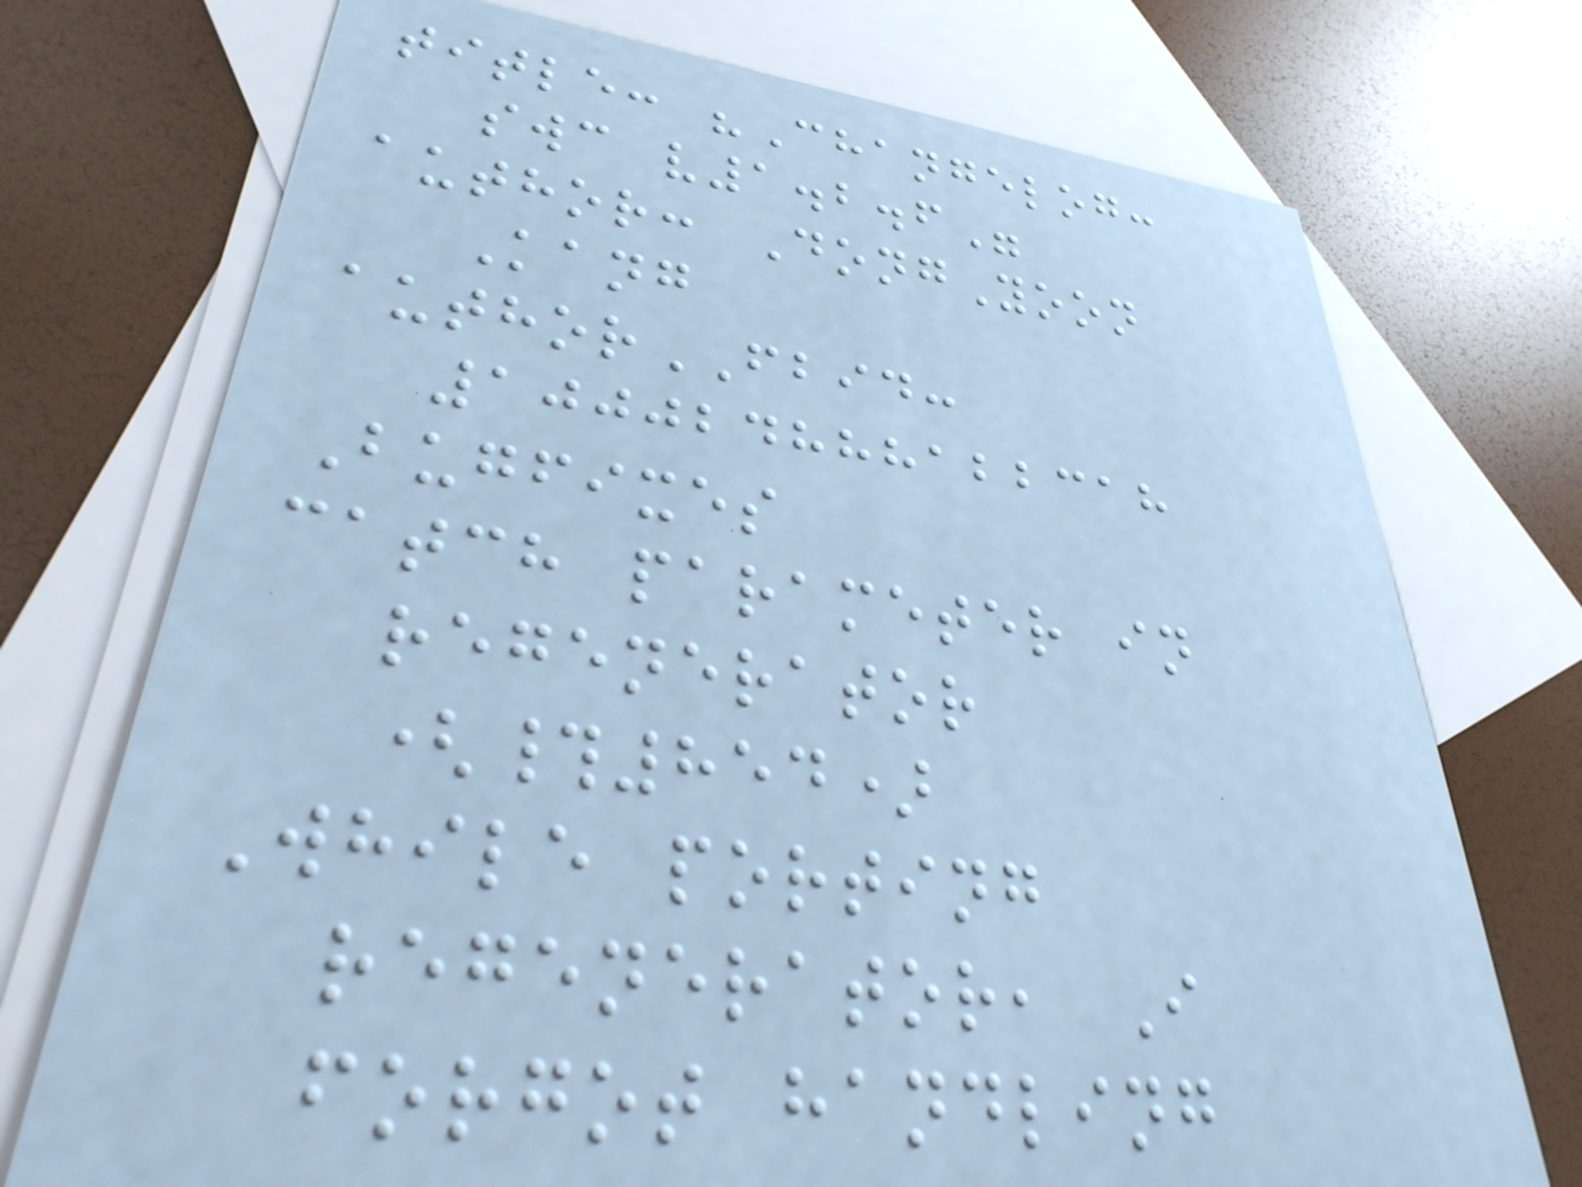title: "Changelog:
swc v1.2.6"
author: DongYoon
Kang
authorFBID:
100024888122318
Bugfixes
catch parameter in
regenerator
(#854)
While porting
regenerator, I
forgot handling
